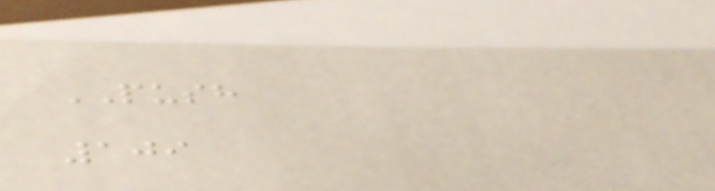PUSH
109
